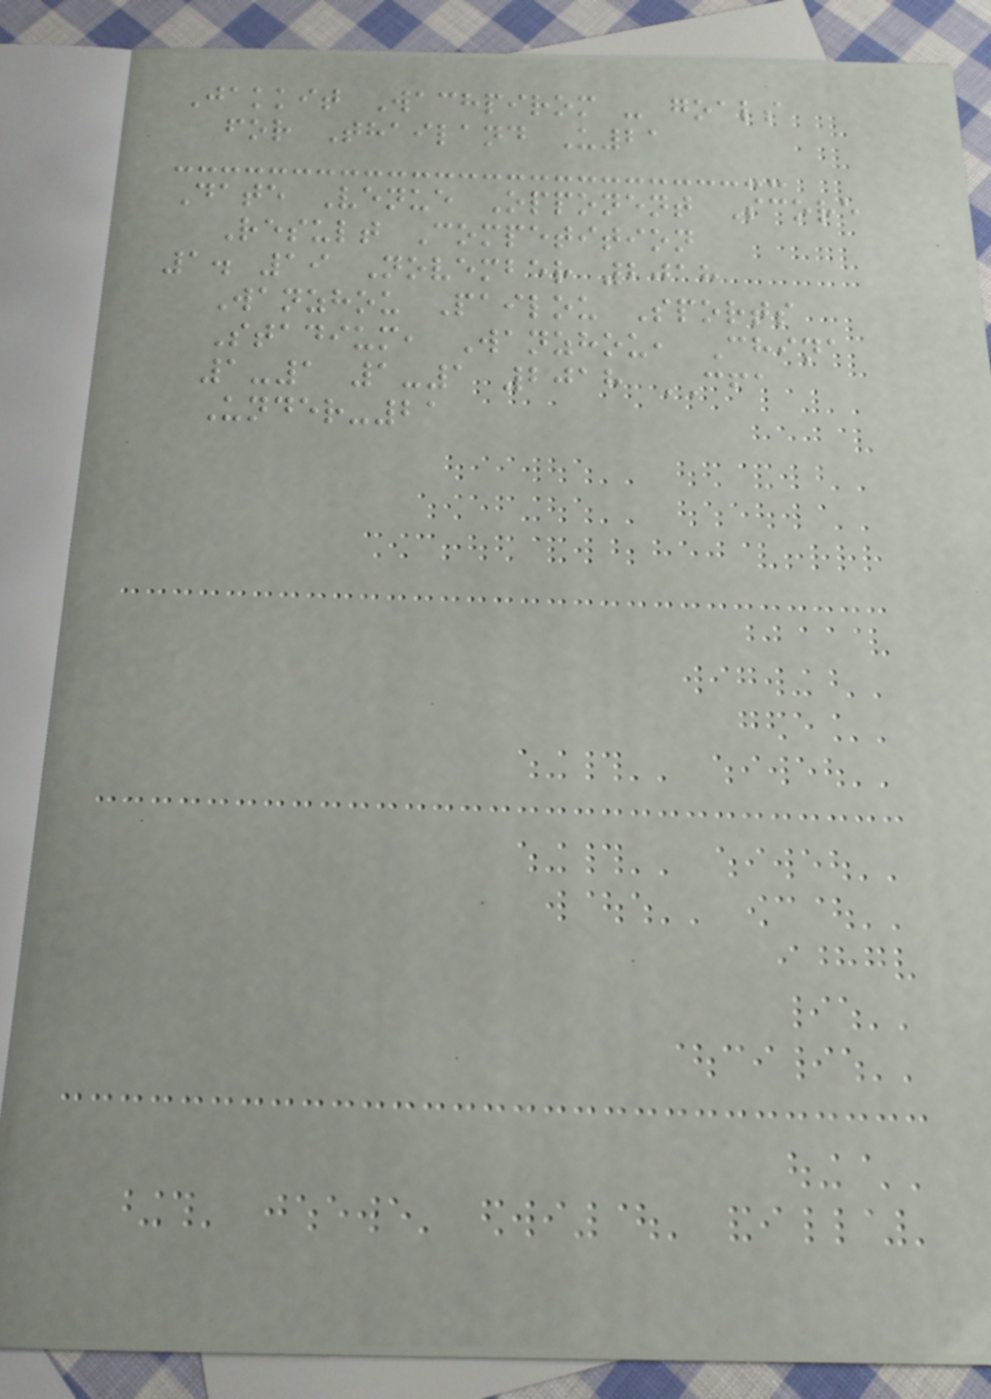Jakkit Wachpirom - goals
for Thailand U21
Date Venue Opponent Score
Result Competition
1. 19 November 2018
Wanzhou Pailou Sports
Stadium, Wanzhou, China
1-1 1-1 2018 CFA
Under-21
